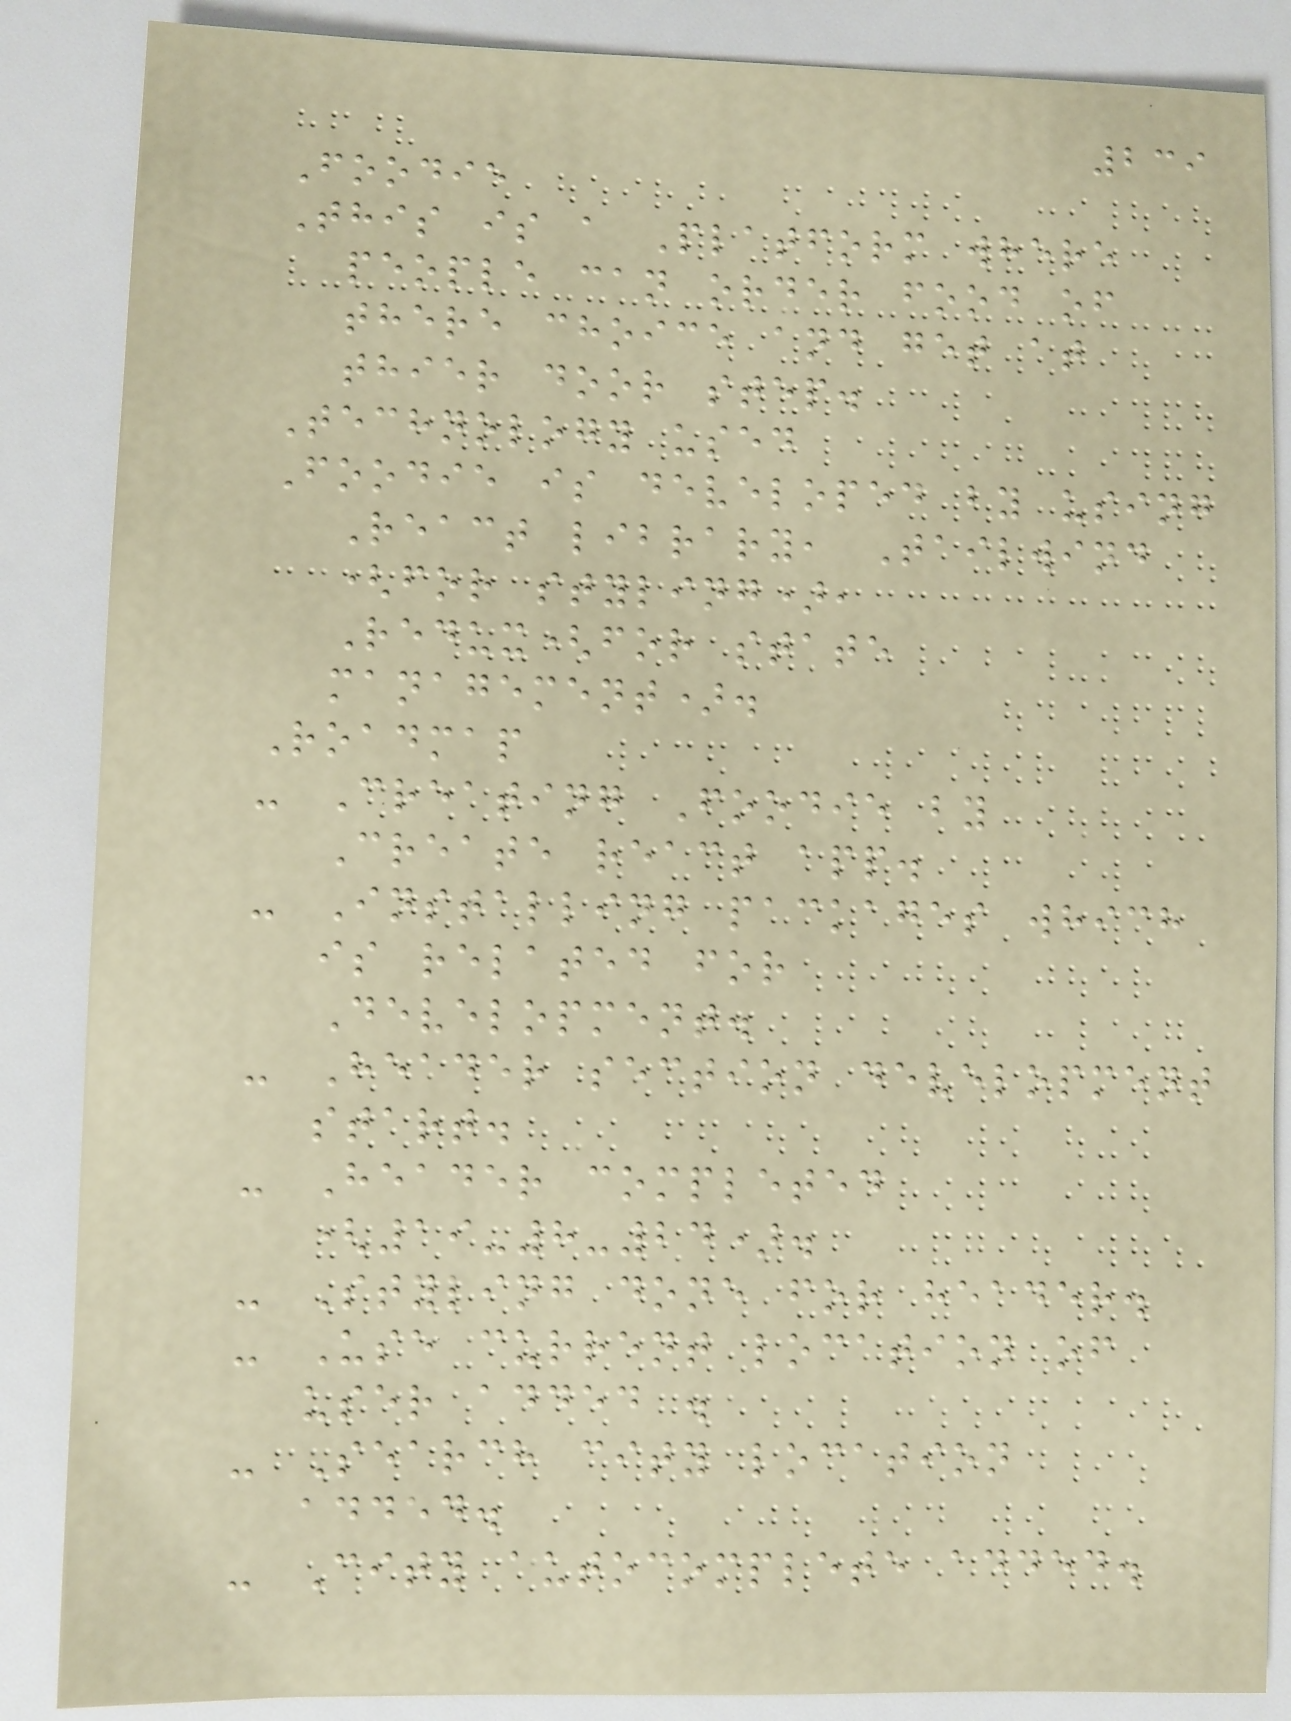239
Foodie
This is a Platform where
people can order food of
there choice and get at
thier door step.
Technology used
Foodie is developed by using
React library, Tailwind
(for styling),
Redux(for state
management).
Roadmap
- Creating Foodie by
Create react app.
- Installing packages which
is related for
Development.
- Header section development
start.
- Header completed
(19-8-24).
- Styling done for header.
- Use current location of
user added .
- Search city location
added.
- City autocomplete added.
